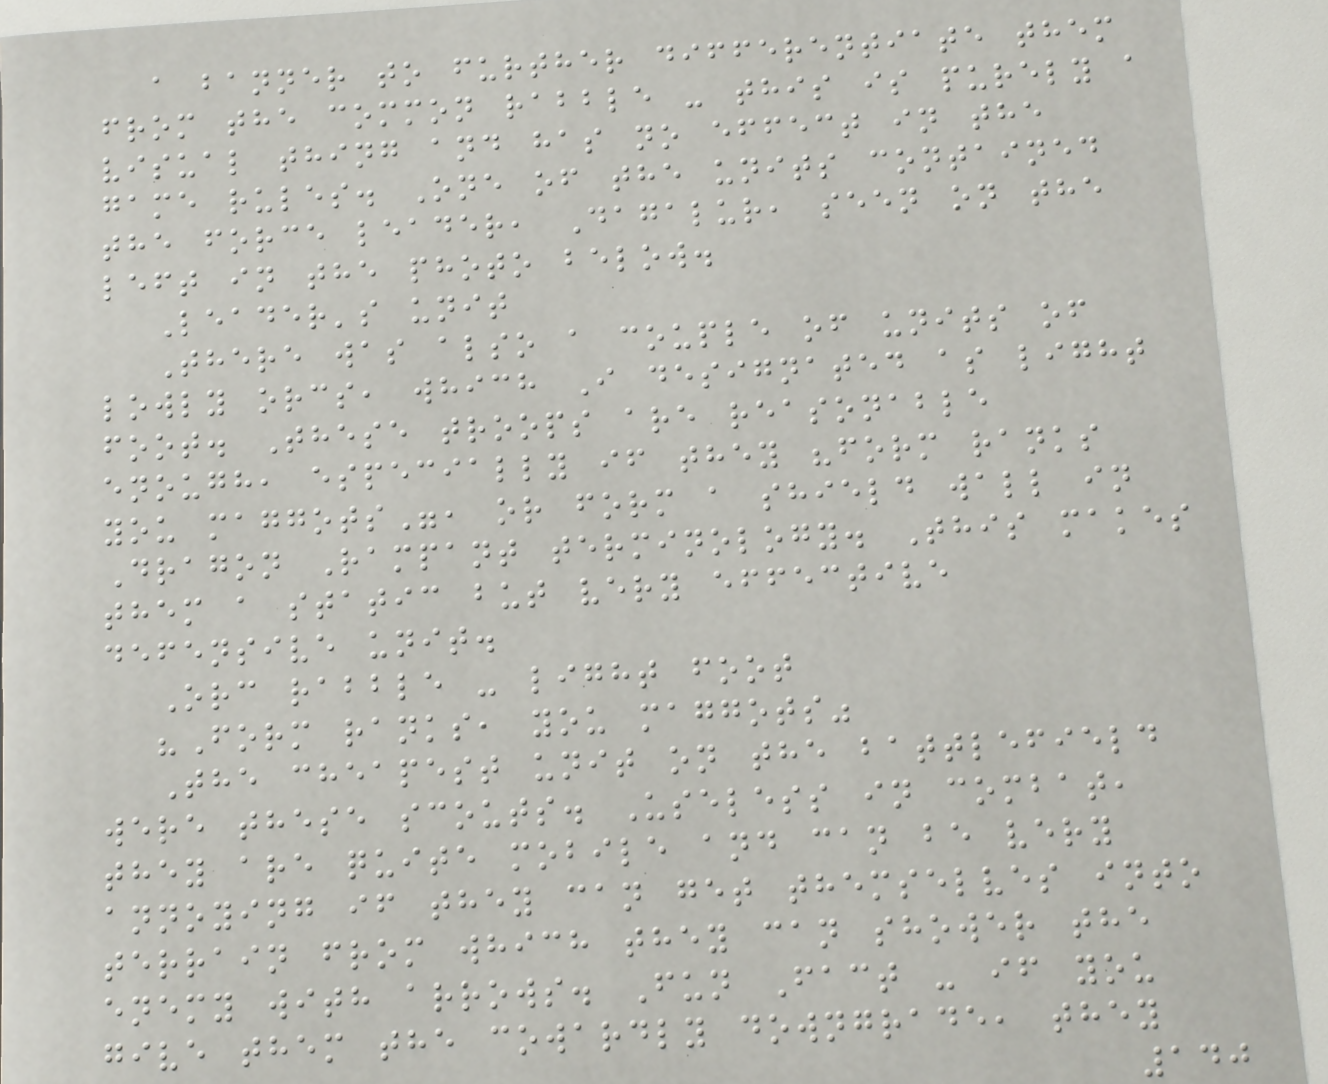a banner to further differentiate them
from the common rabble - this is purely a
visual thing and has no effect in the
game rules. One of the units contained
the force leader, Dagalur, seen on the
left in the photo below.
Leader's unit
There was also a couple of units of
lowly orcs, which I designated as light
foot. These troops are reasonable
enough, especially if they "form ranks
you maggots", or form a shield wall in
Dragon Rampant terminology. This makes
them a static but very effective
defensive unit.
Orc rabble - light foot
"Form ranks, you maggots"
The cheapest unit on the battlefield
were these scouts. Useless in combat,
they are quite mobile and can be very
annoying if they can get themselves into
terrain from which they can shower the
enemy with arrows. Fun Fact - if you
give them the cowardly downgrade, they
140
